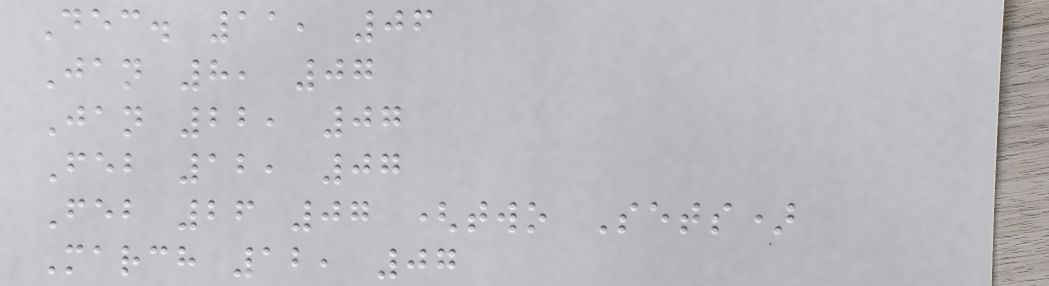Dec. 11, 06
Jan 8, 07
Jan 22, 07
Feb 12, 07
Feb 26 07 (two Sets)
March 12, 07
